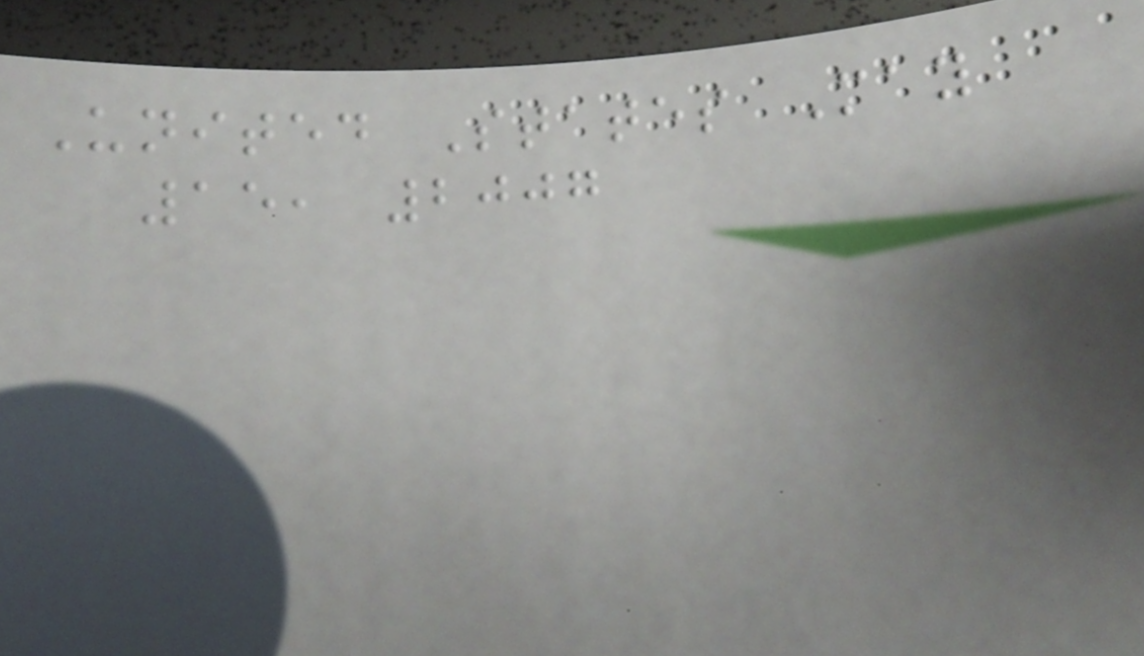United States May
15, 2007
